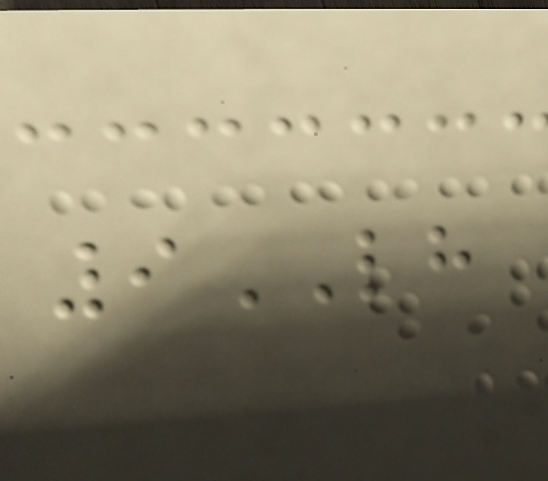9LH
